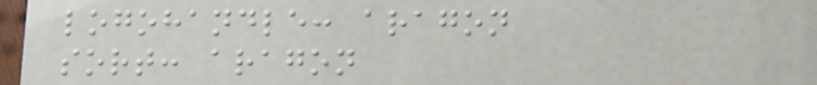logohandle: aragon
sort: aragon
